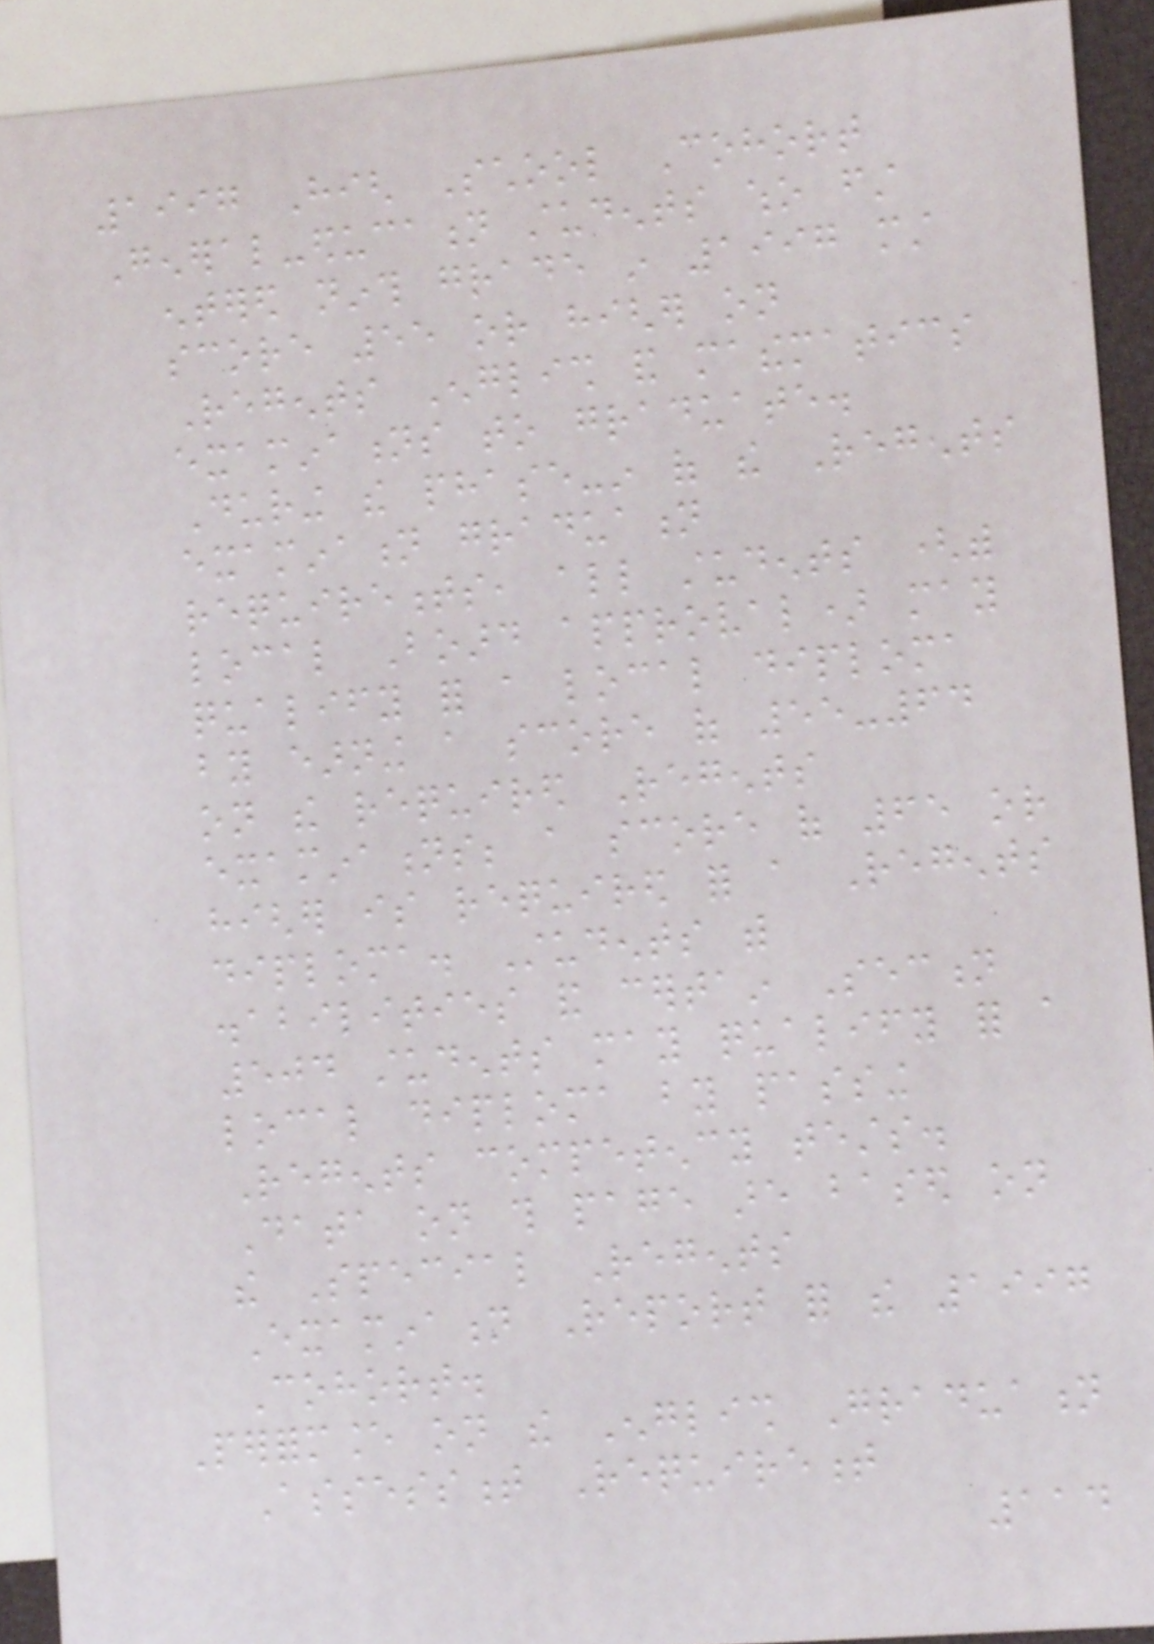1997 High School Cohort
General-education students who first
entered ninth grade in 1997 must
score 55 or higher on
Regents English and mathematics
examinations to graduate.
During the phase-in of the Regents
examination graduation
requirements, all students (with
local Board approval) may
qualify for a local diploma
by earning a score of 55-64
on the required Regents
examinations; a score of 65 or
higher is required for a Regents
diploma. Students with
disabilities and certain Section
504 students may qualify for a
local diploma by passing
Regents competency tests.
Data on this page are based on
the Special Regents
Examination Report for the 1997
Cohort.
Performance on the English Graduation
Assessment Requirement
114
